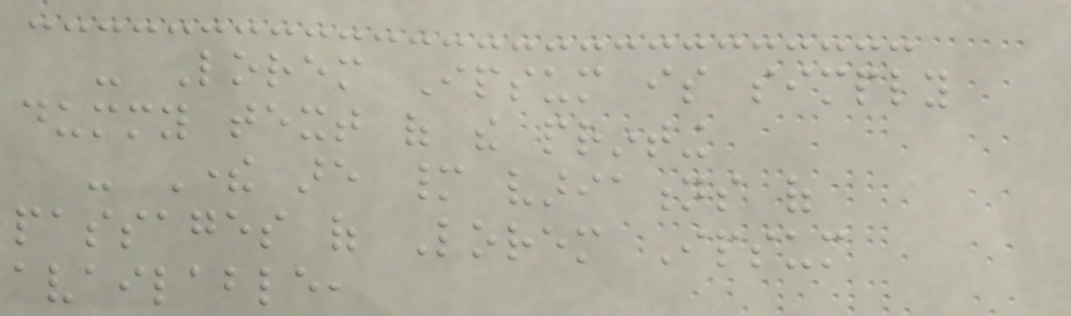- Lorem Ipsum is simply
dummy text of the printing
- There are many variations of
passages of Lorem Ipsum
available,
